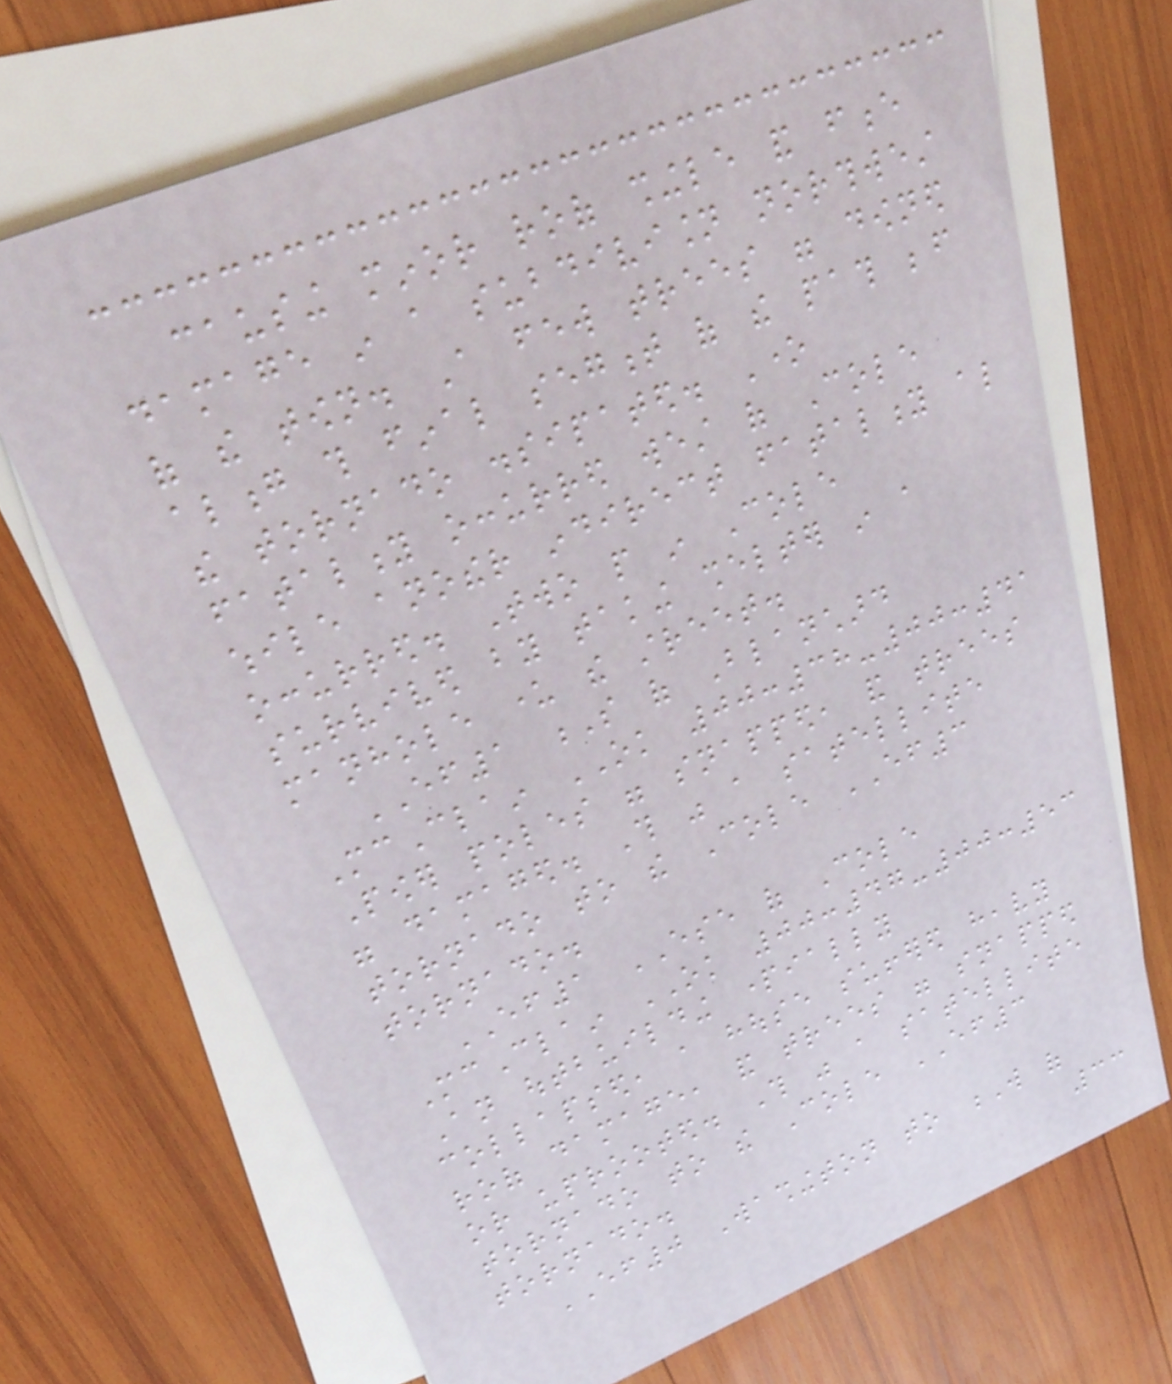causing minor roof shingle and fence
damage in a subdivision northwest
of the town. A few trees were downed
along this final segment of the path before
the tornado dissipated. One
fatality occurred west of Cole
while another indirect fatality also
occurred. Two people in Cole
survived by taking shelter in a
manhole under the street.
EF1 S of Blanchard
McClain OK 00:38-00:41
Power poles were snapped, and trees
were damaged. This was a satellite
tornado to the Cole EF3
tornado.
EF1 ESE of Cole
McClain OK 00:47-00:53
An outbuilding partially
collapsed, a house suffered heavy
roof damage, and trees were snapped
or uprooted. This was a satellite
tornado to the Cole EF3
tornado.
EF0 Washington to W of
33
